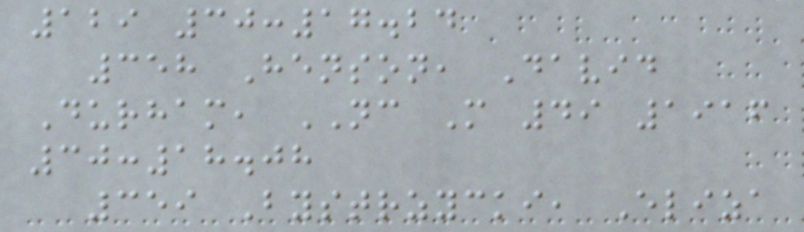129 30:17.24
358 Henson, David
Durham, NC M 49 1916
30:18.08
359 Bystrzycki, Eliza
